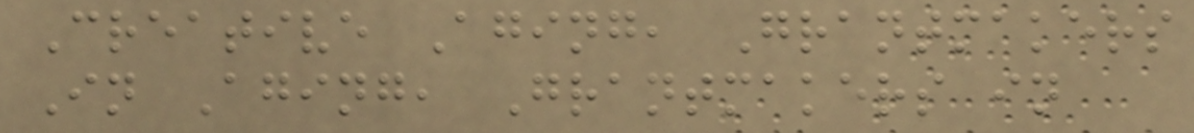Creative Aging, Grantmakers
In Aging, Grantmakers in
